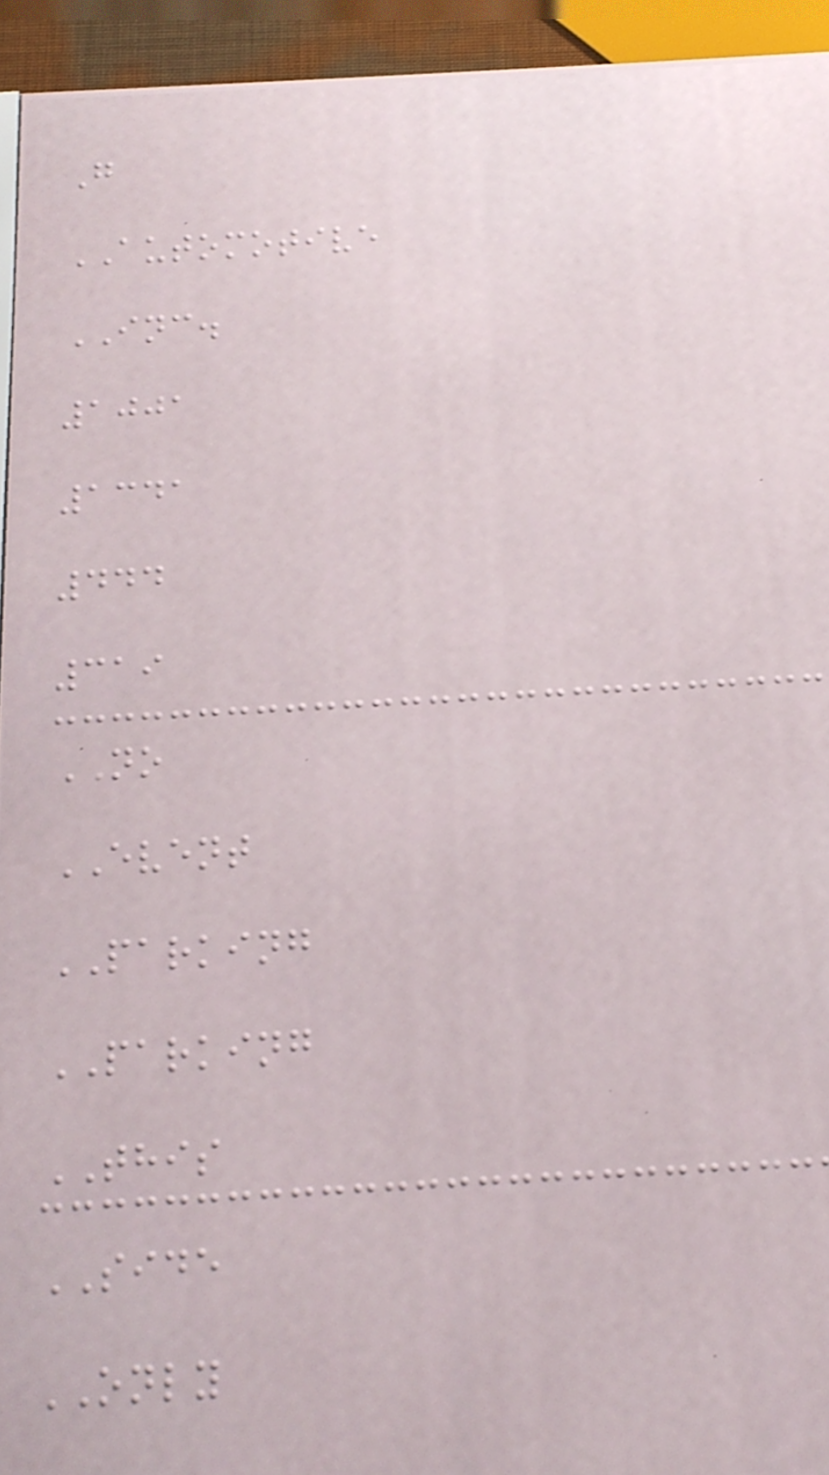G
AUTOMOTIVE
INC.
1001
1341
444
319
NO
EVENT
PARKING
PARKING
THIS
SIDE
ONLY
